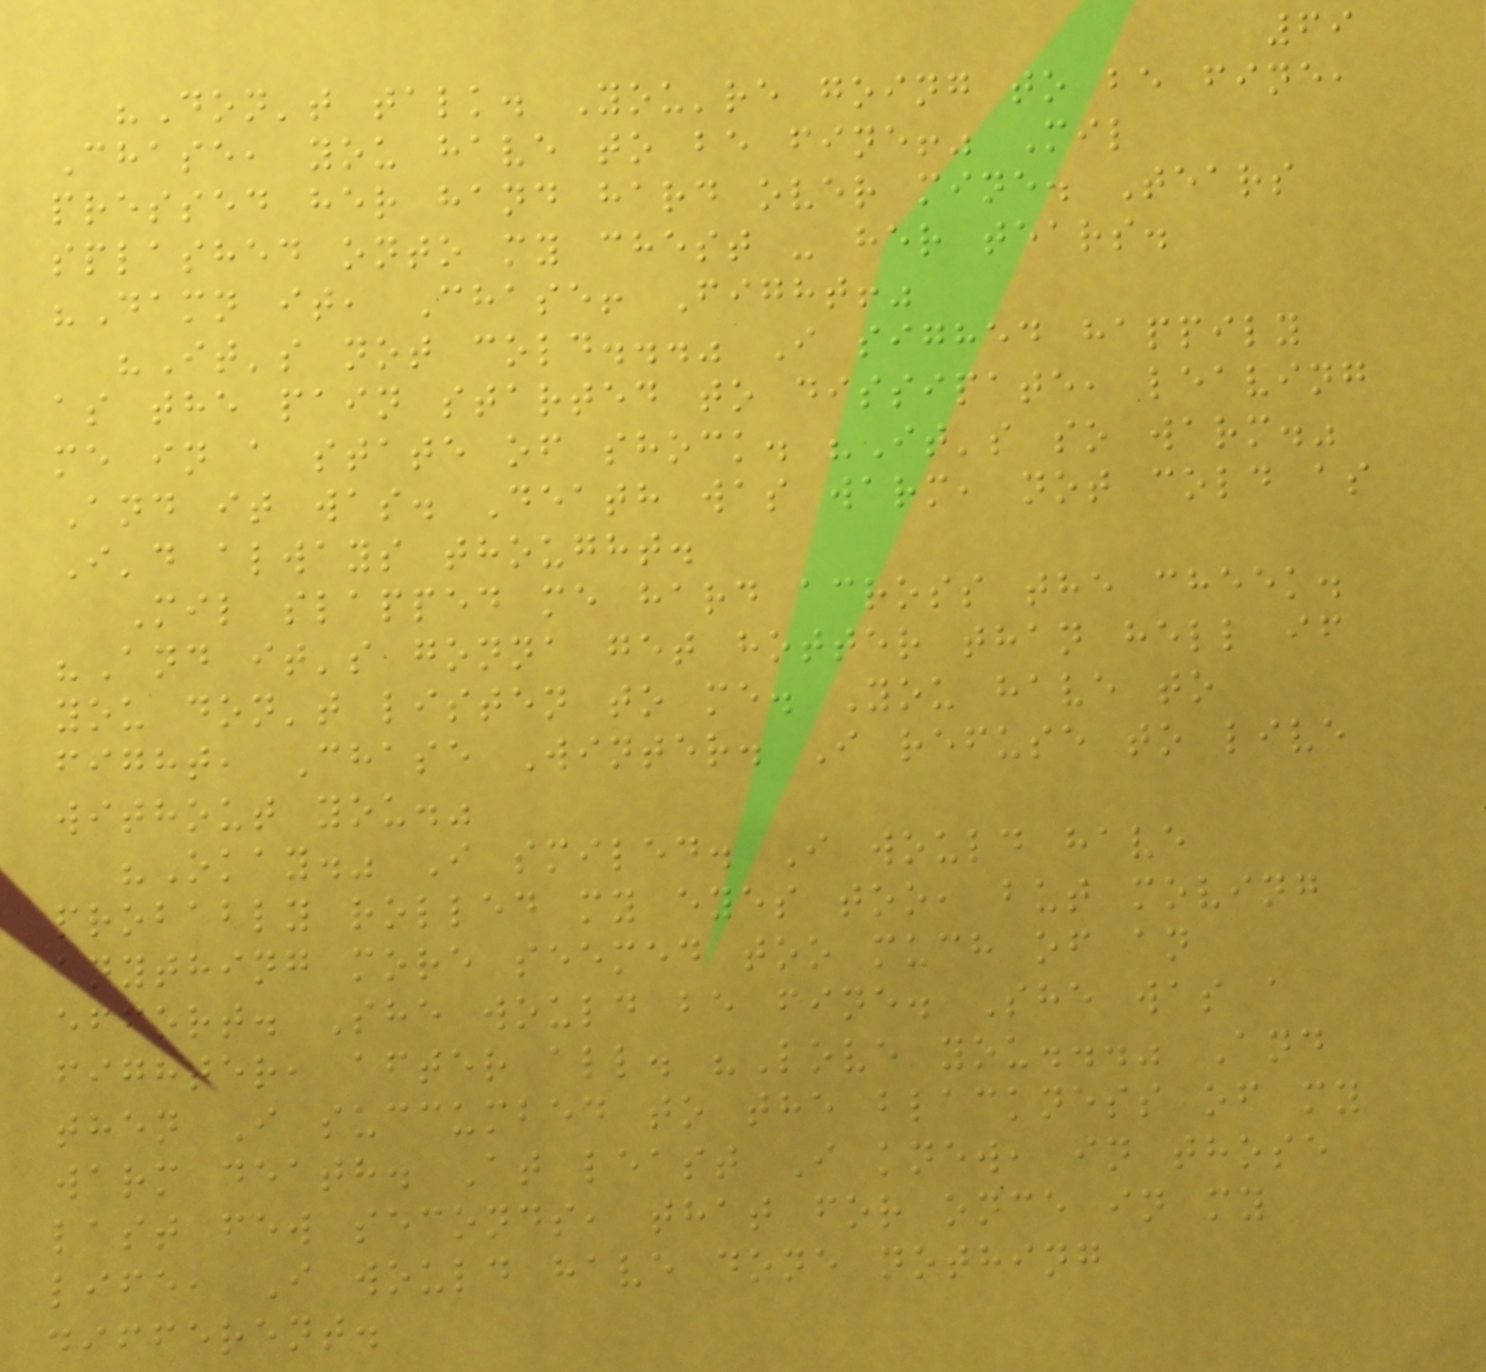69
"Don't talk. You're going to be fine,
Chase, you have to be fine!" Mil
pressed her hand hard over mine. Tears
splashed onto my chest - her tears.
"Damn it, Chase! Fight!"
"It's not cold..." I sighed happily
as the pain started to dissipate, leaving
me in a state of shock. "It's so warm."
And it was. Death was warm, not cold as
I'd always thought.
Mil slapped me hard across the cheek.
"And it's gonna get hotter than hell if
you don't listen to me. You have to
fight, Chase Winter. I refuse to live
without you."
"Okay." I smiled. I would have
probably rolled my eyes too, but moving
anything more seemed too much of an
effort. She would be fine. She was a
fighter, after all. "Love you..." And
then I succumbed to the blackness of my
warm death. At least I knew, in those
last few seconds, that for once in my
life, I would have done nothing
different.
